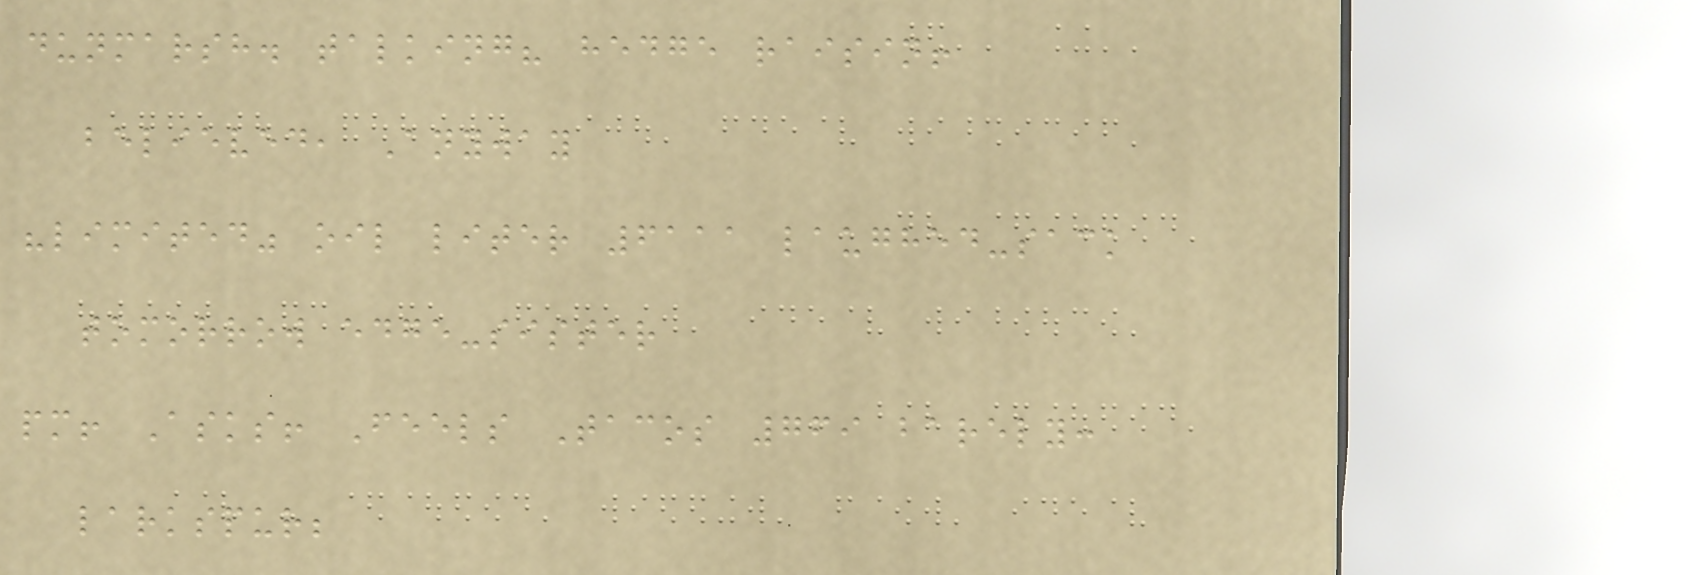dunmarsh. talking? hedge raisin!
believed, Anyway
"limited" oil liter 6111 laughed-sack
tomorrow edge-sister
pm! Asks! Feels Tacos 769 barely:
larkspur;
